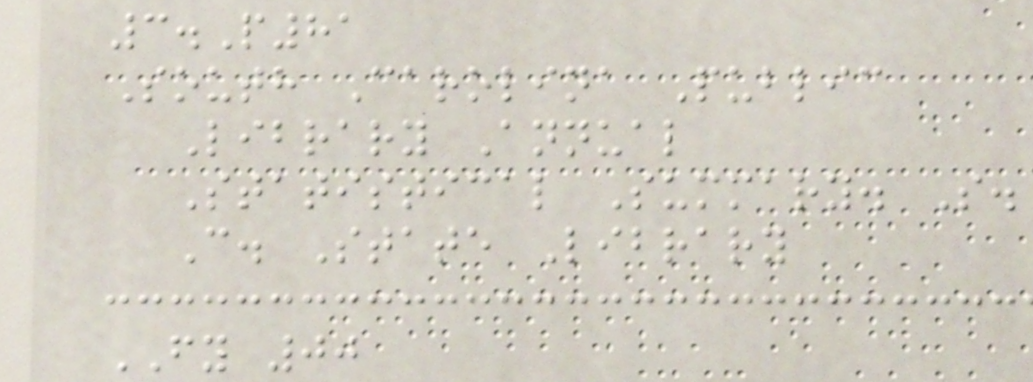3.P81
South Carolina Public
Library Annual
Statistical Summary. S.
C. State Library
FY 00
